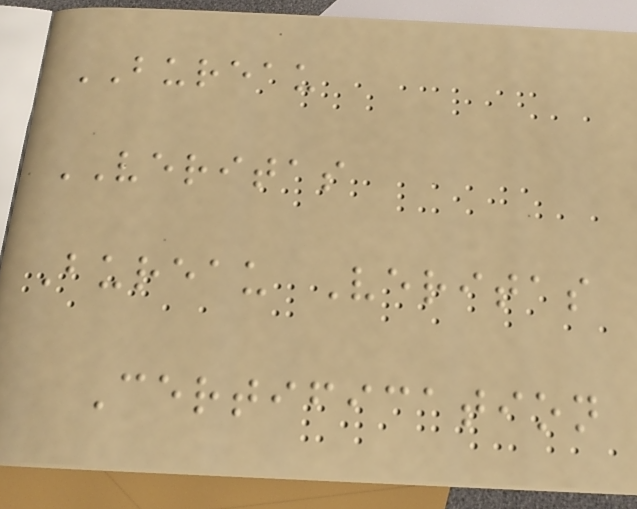BUREAU
VERITAS
Bureau Veritas
Certification
